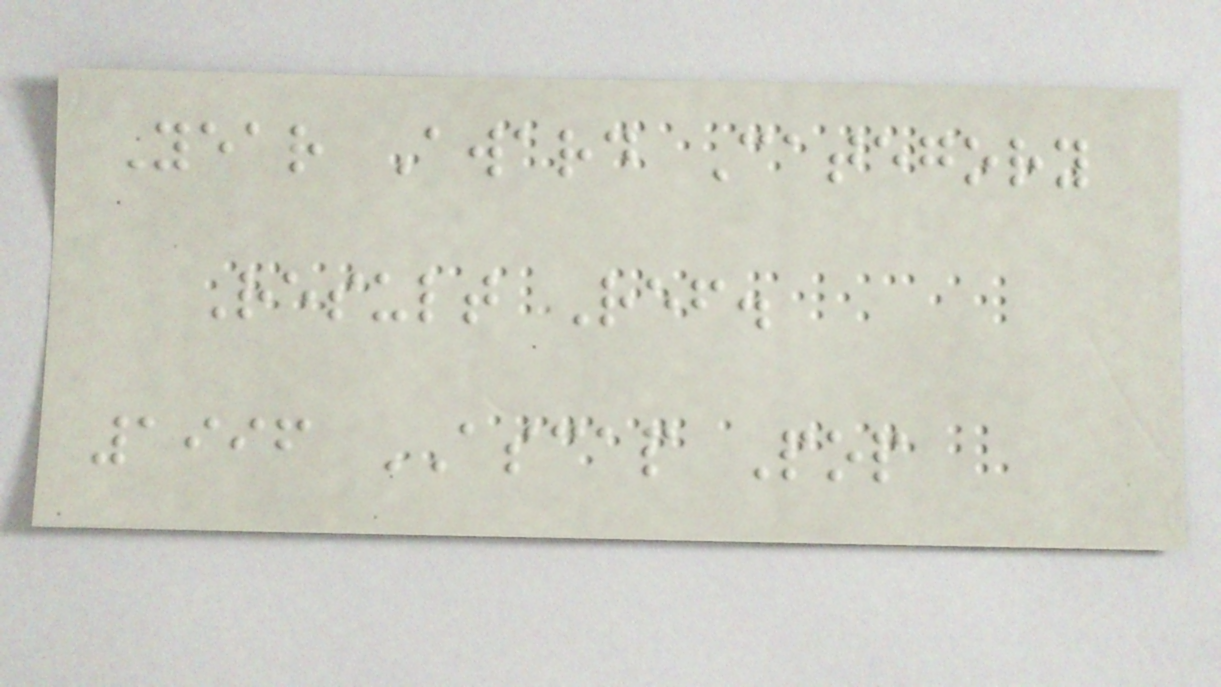Year Award Category
Result Ref.
1996 ASCAP Pop
